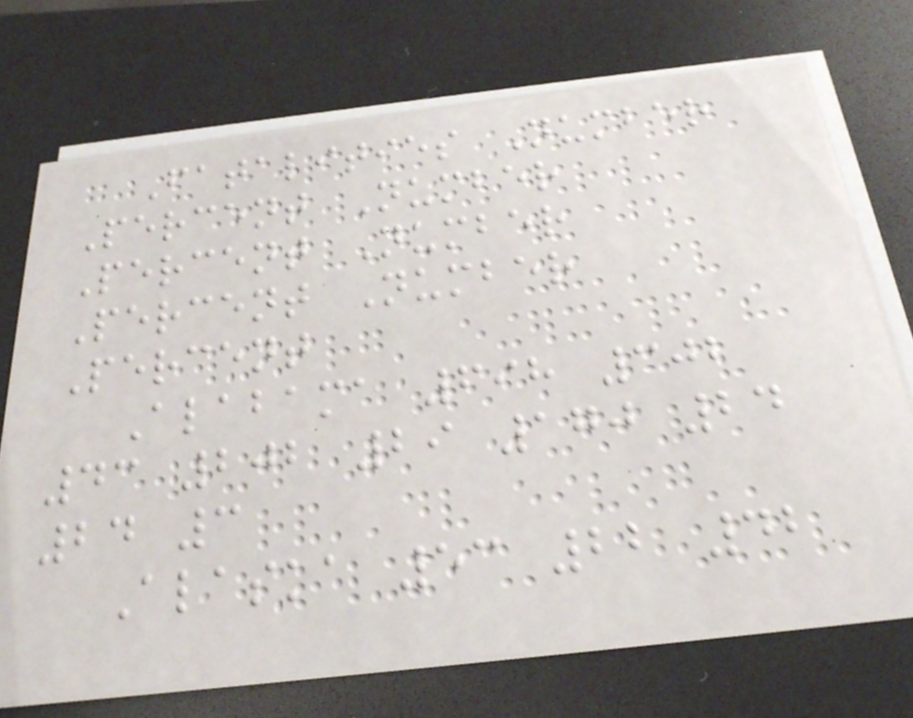Fatalities Number
Percent Number
Percent Number
Percent Number
Percent
Alabama 698 302
43 202 29 170 24
24 3
Alaska 53 22 42
